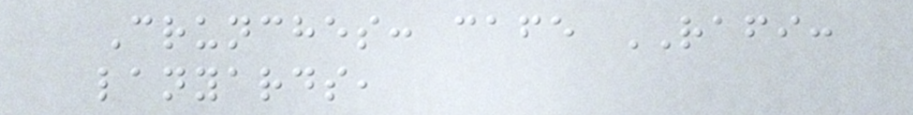Crunches: cafe RAFI:
lanyards,
